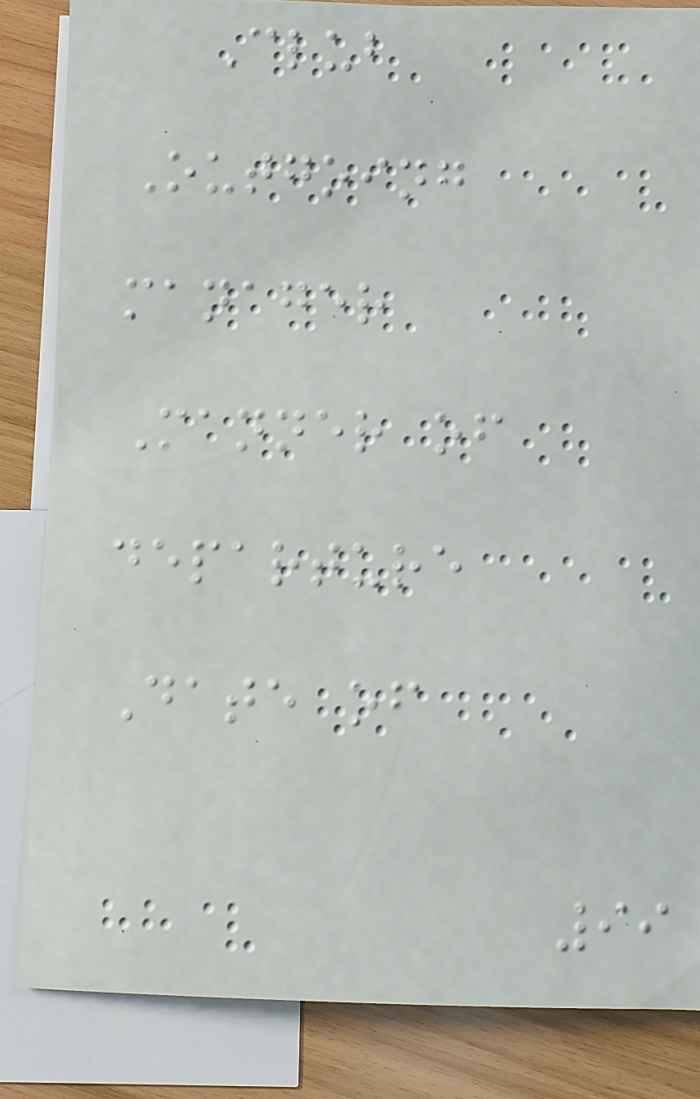Club
Outgoing
manager
Manner of
departure
Date of
99
